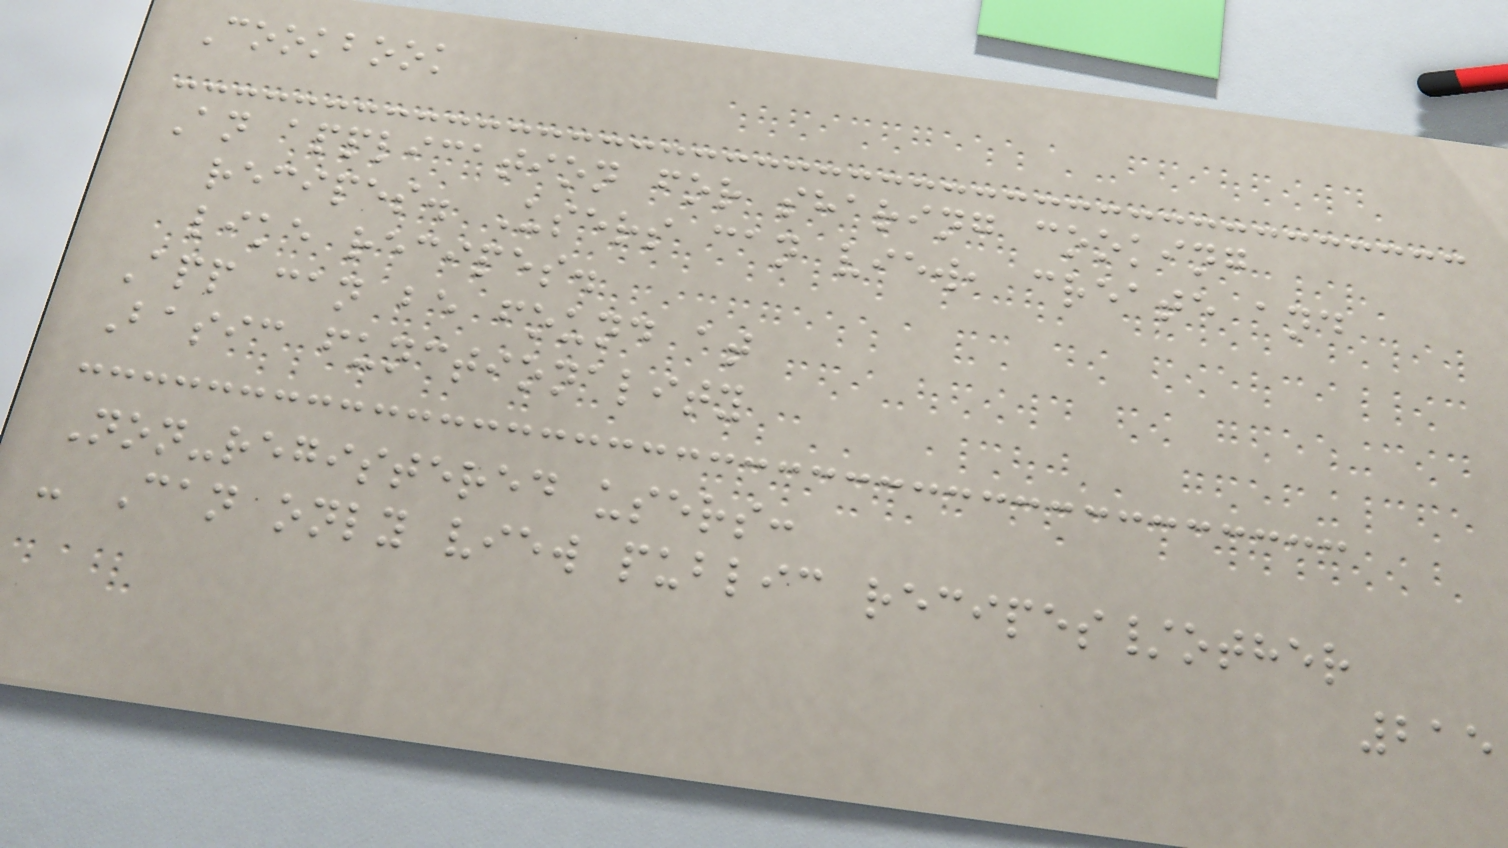Cookbook
An application for sharing cooking
recipes. Users can view, create and
like recipes.
App can be found at
Basic functionality
Non-registered users:
- Can only view public recipes/other
215
